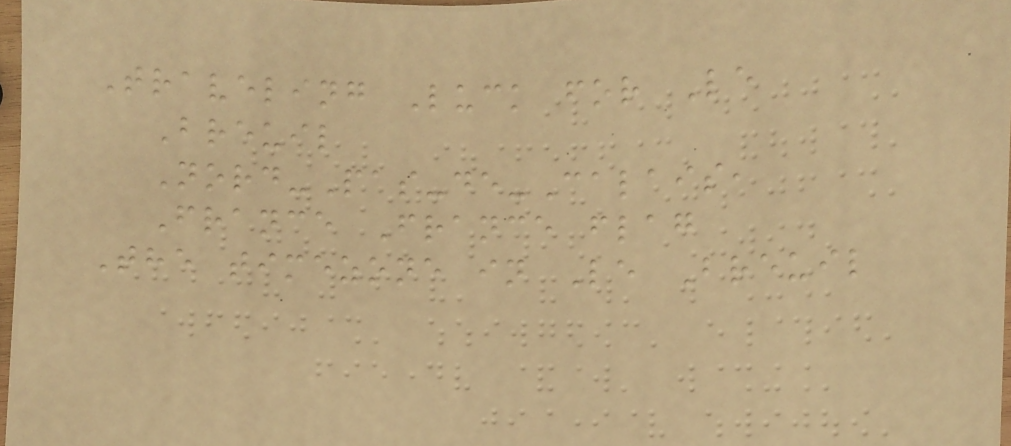Traveling Luck for Le
Breuil
Nord-Pas-de-Calais,
France France flag
The timezone in Le Breuil
